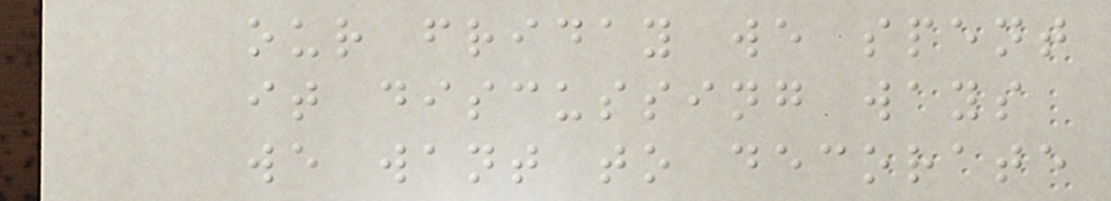our friday we spent
it discussing ways
we want to decorate
